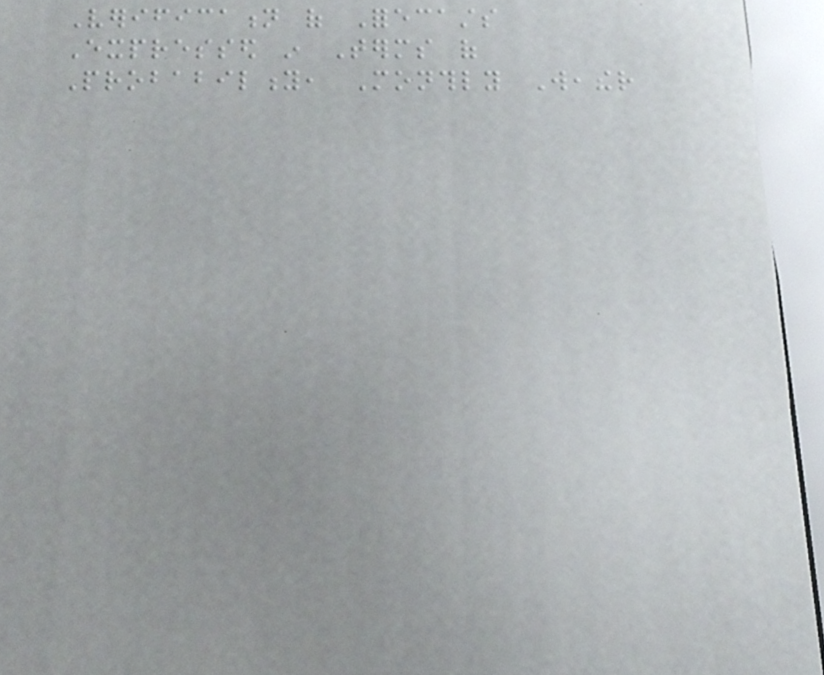Verification of Forecasts
Expressed in Terms of
Probability, Monthly Weather
